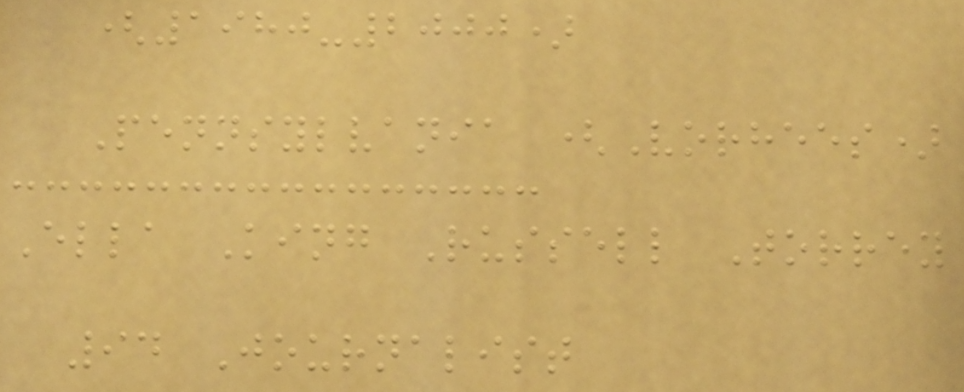(1980-2000)
Pennsylvania (Vorhees)
Ella King Russell Torrey
94 Journalist
